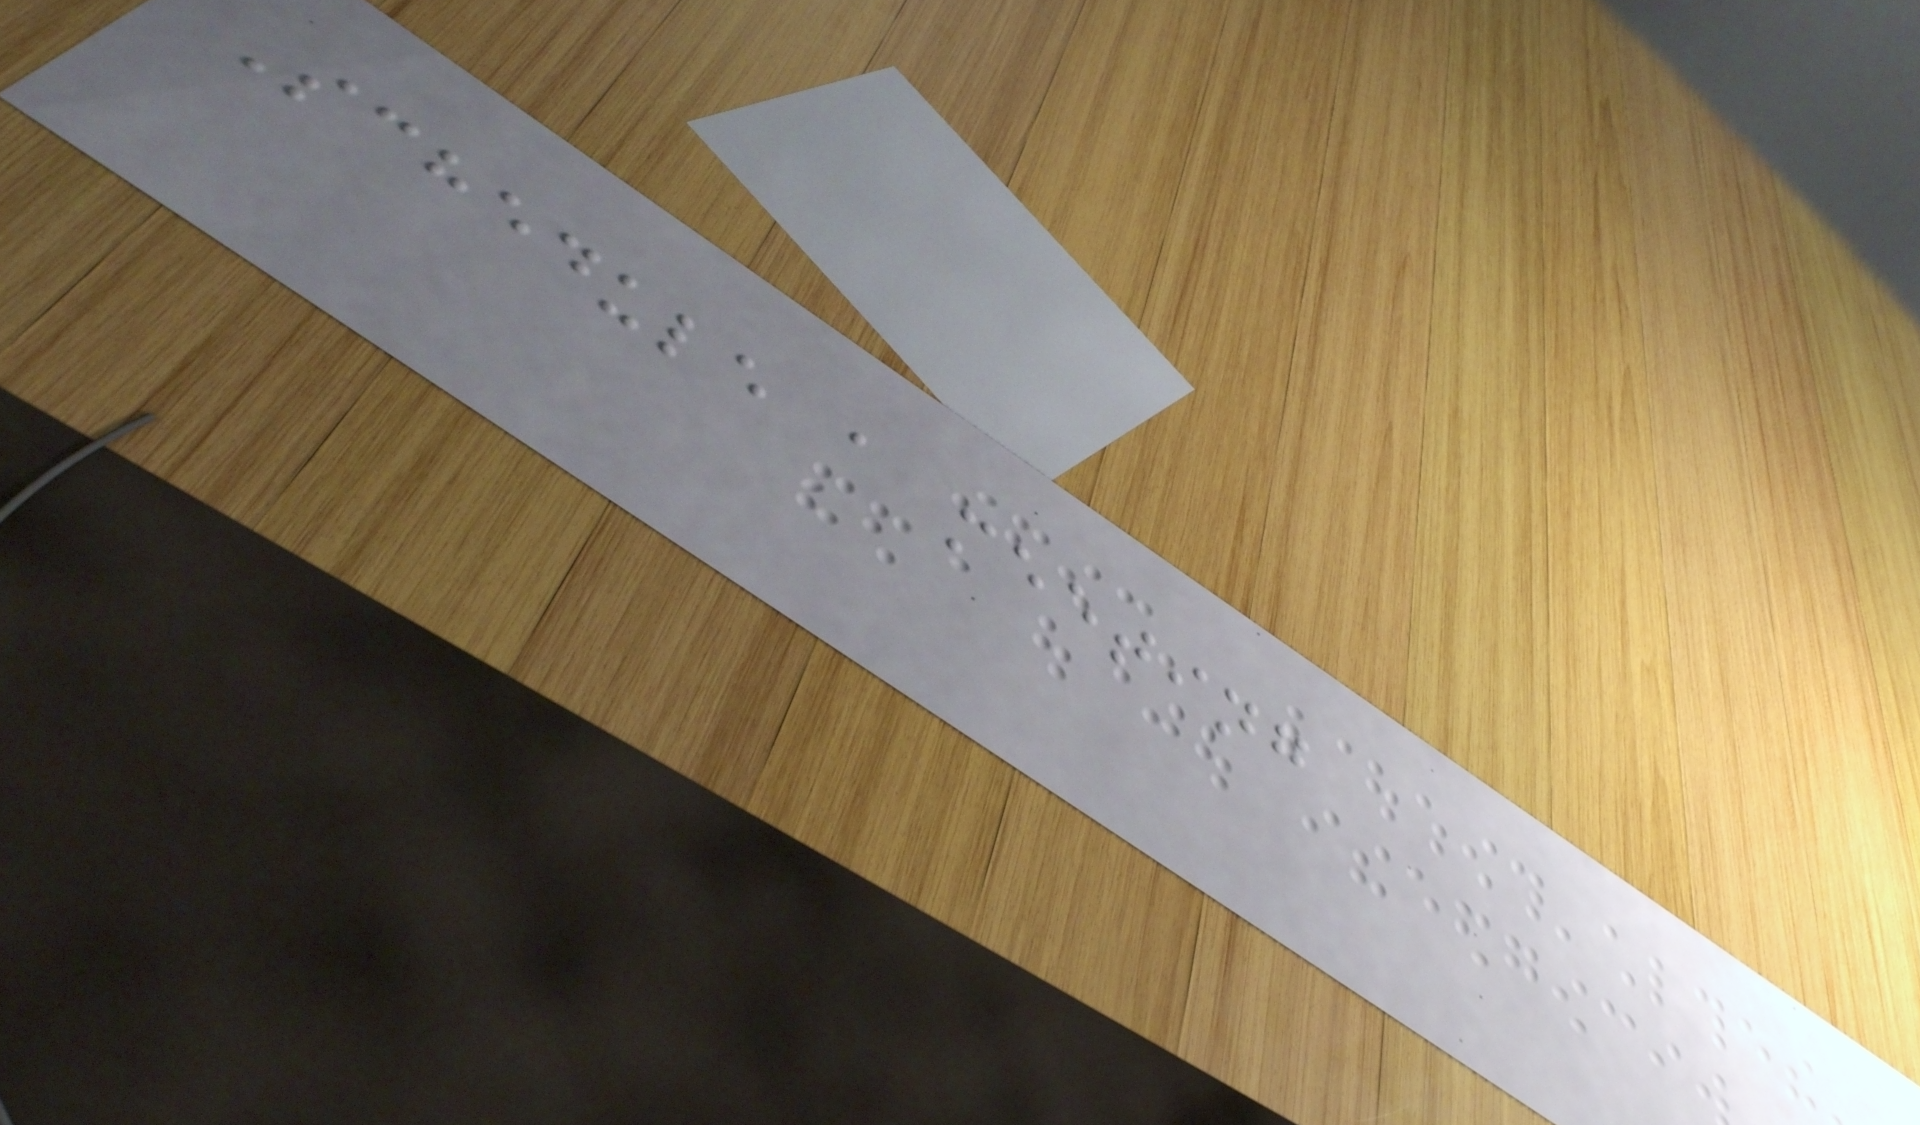Schedule a meeting
